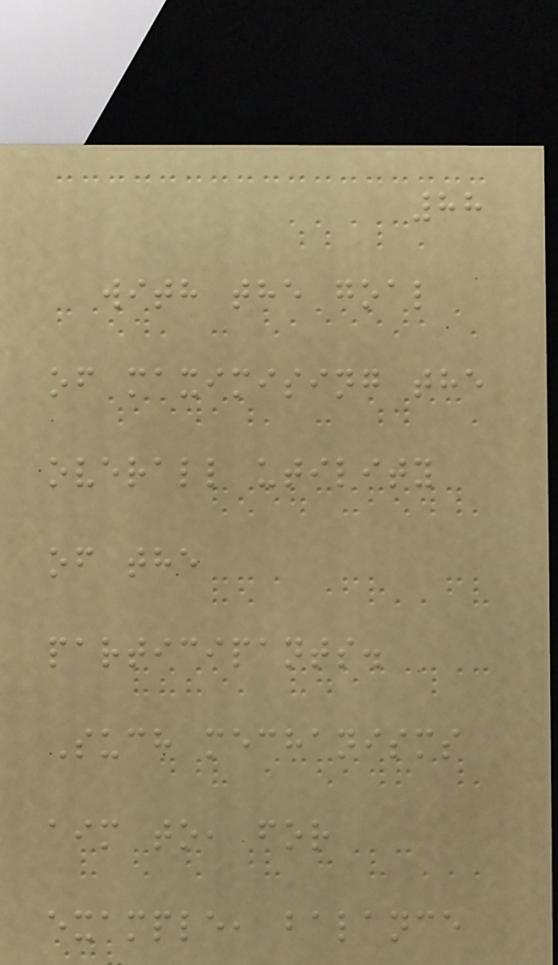88
with the goal
of maximising the
overall utility
of the
participants.
Such mechanisms
aim to, for
example, balance
